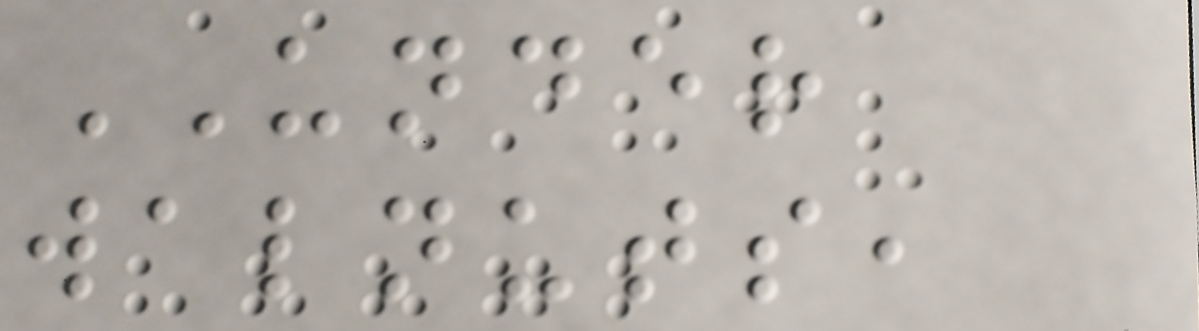UNDER
walnuts,
